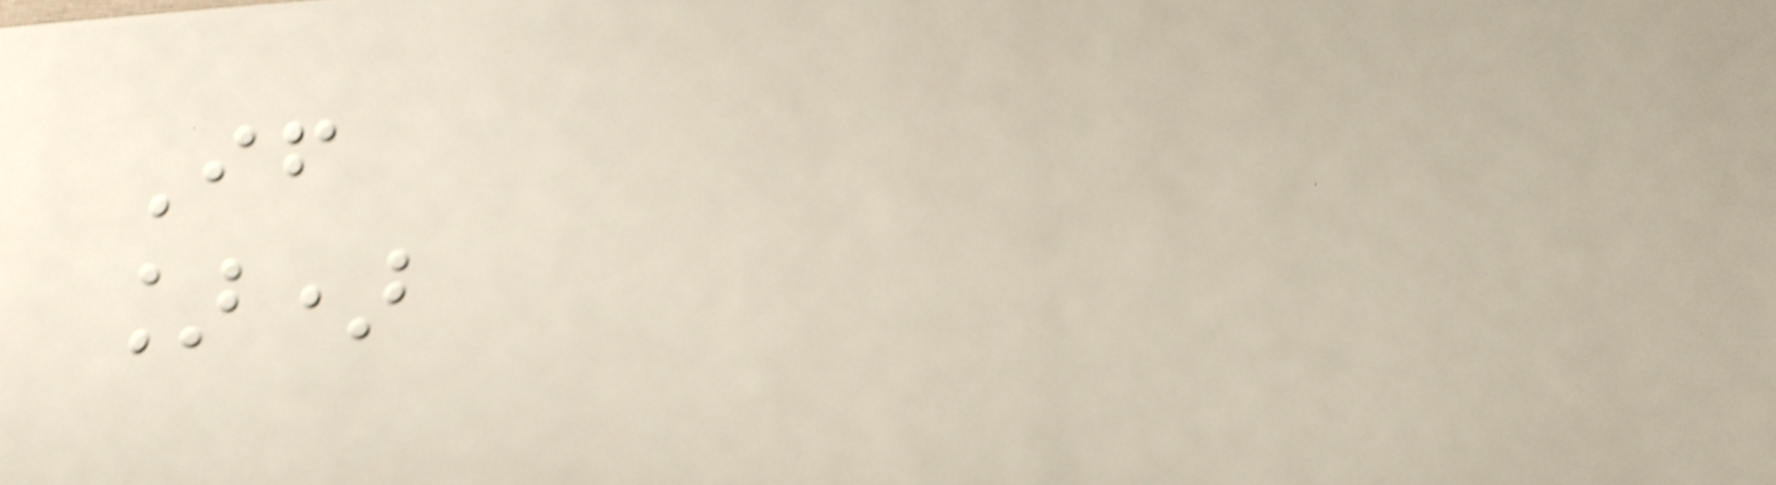If
])
